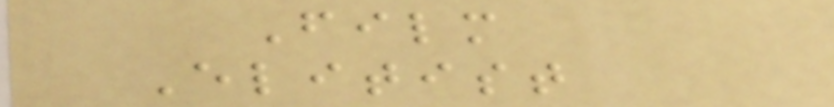Film
Elitist
